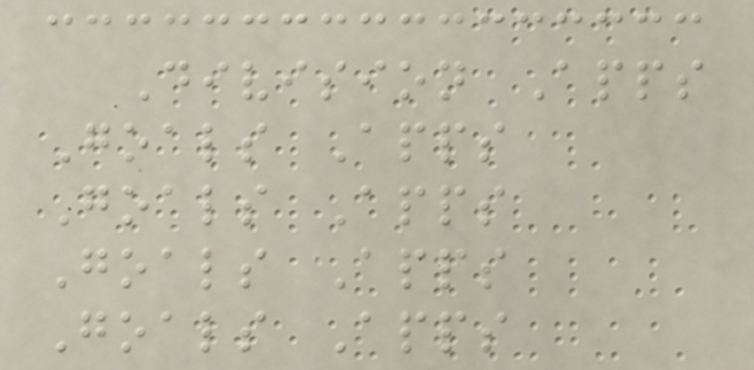Division Apps
Goals Apps
Goals Apps
Goals Apps
Goals Apps
